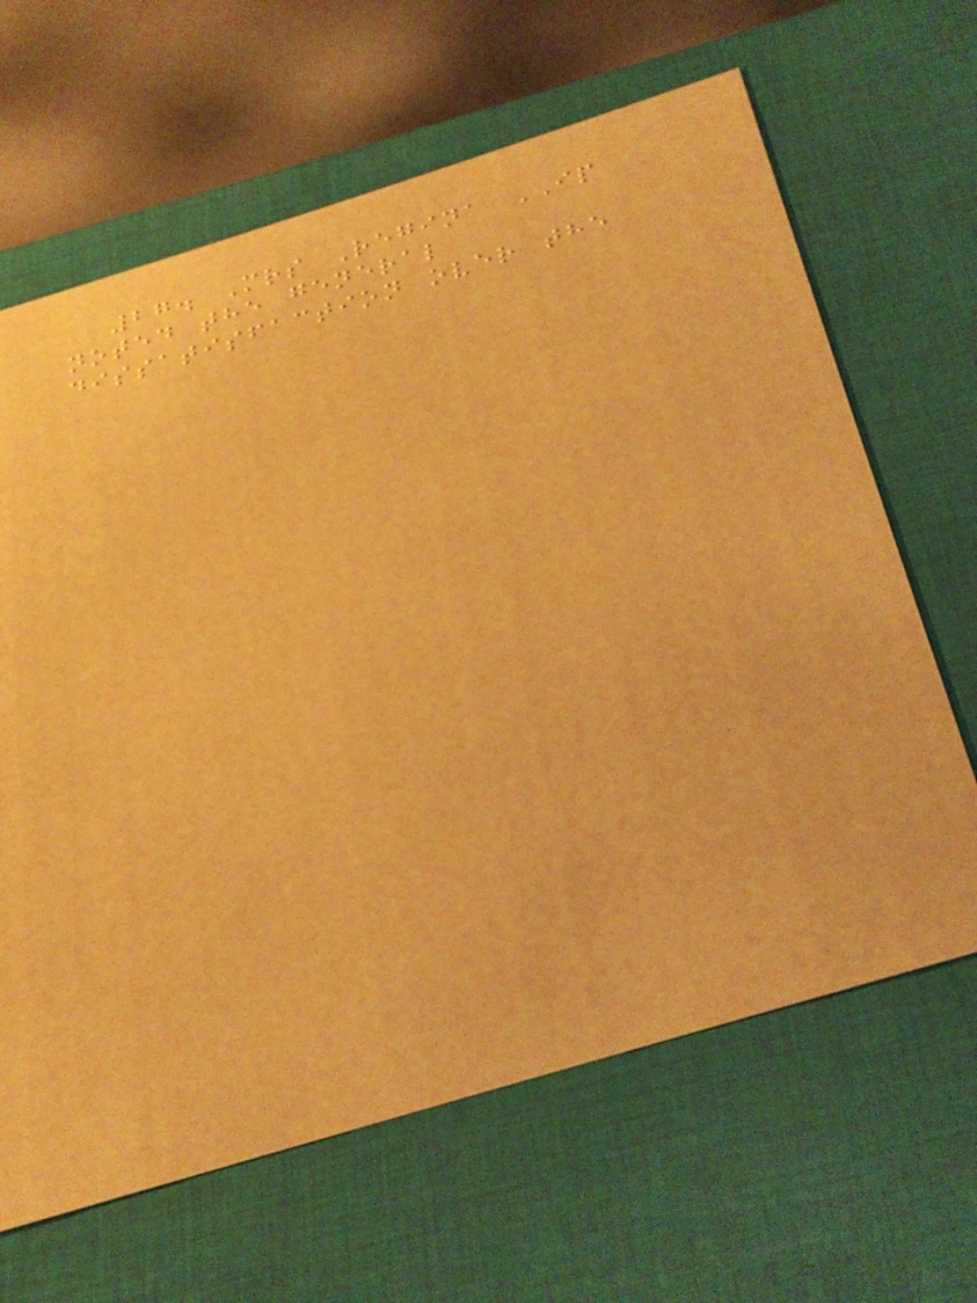27. Mrs Regina IP
noted the general
dissatisfaction over the
